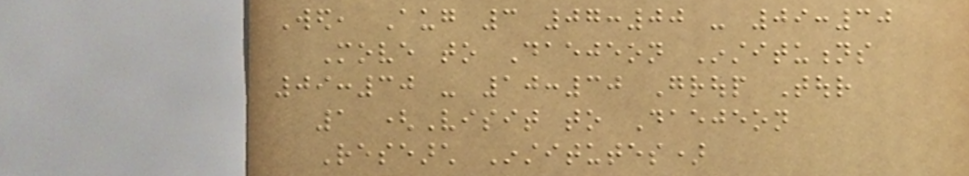Wed, Aug 3 07:00 - 09:30
Move to Daejeon Institutions
09:30 - 10:30 Group Tour
1 (Visit to Daejeon
Research Institutes)
